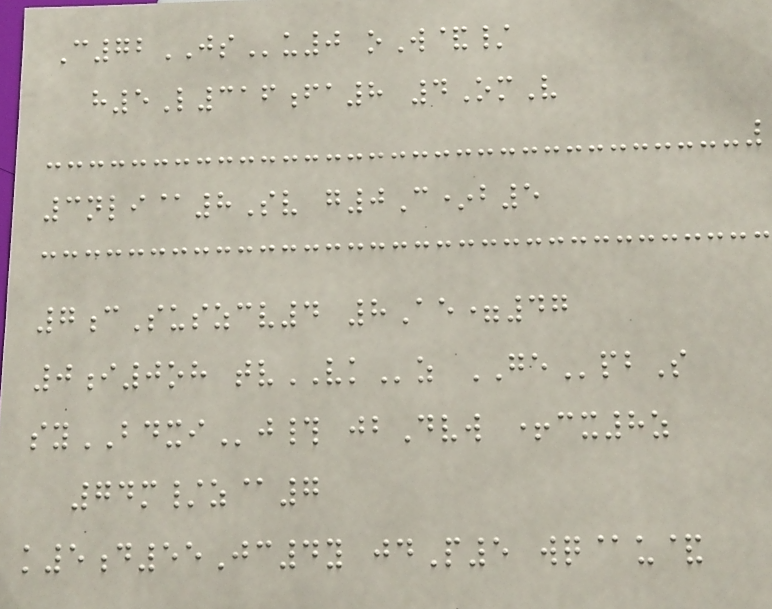C72JSu0 oW&/
h5L316fa8 4OmV
3nli@8Sv g0C*b5
7cSuszcv4 8Ae=47
0i0oh tvVKz GEpbS
syBDXIj# jbDvw +cx8z
74m/z@7
k5d55Jc4y jdP5 wq@u&
